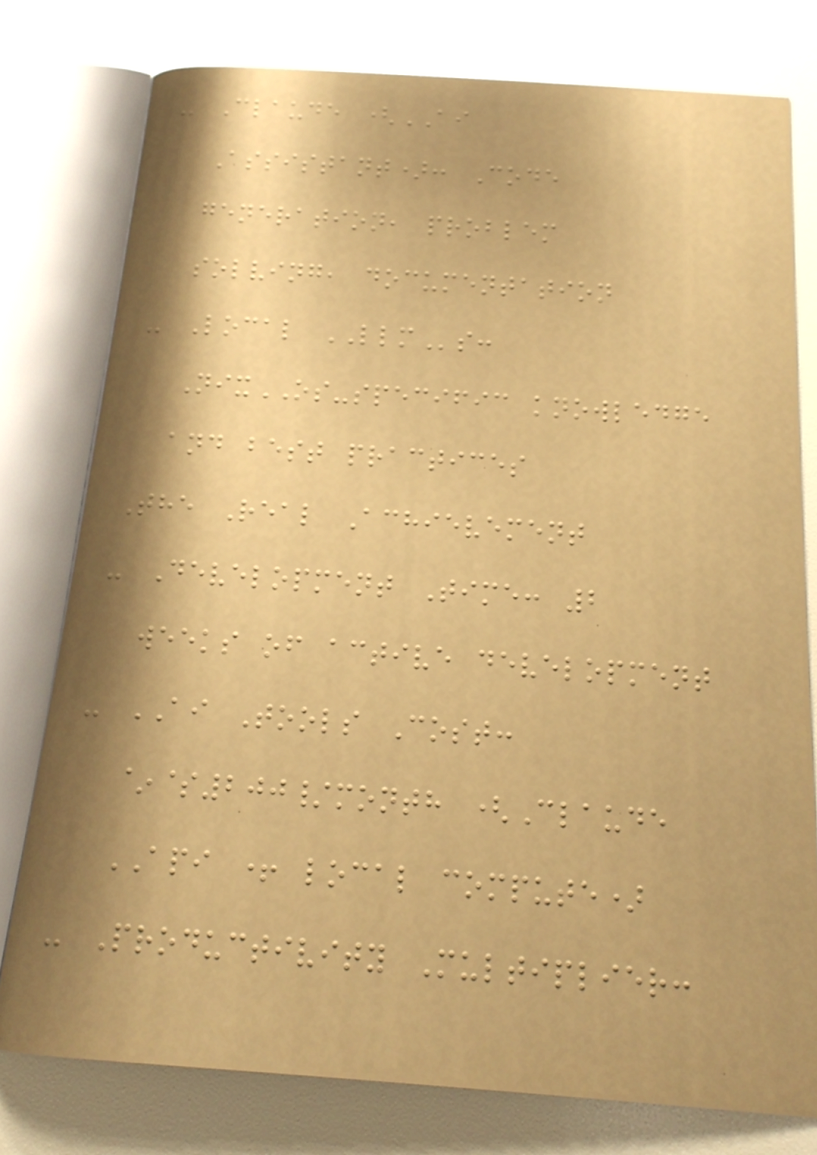- Claude (AI
Assistant): Code
generation, problem
solving, documentation
- Local LLMs:
NixOS-specific knowledge
and best practices
The Real Achievement
- Development Time: 2
weeks of active development
- AI Tools Cost:
~$200/month (Claude
API + local compute)
- Productivity Multiplier:
